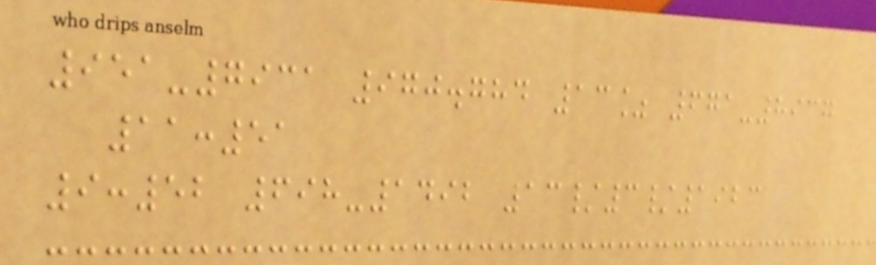951-7931 970.784 13% 671-8937
11:51
9:52 698-1492 13/3/1923
